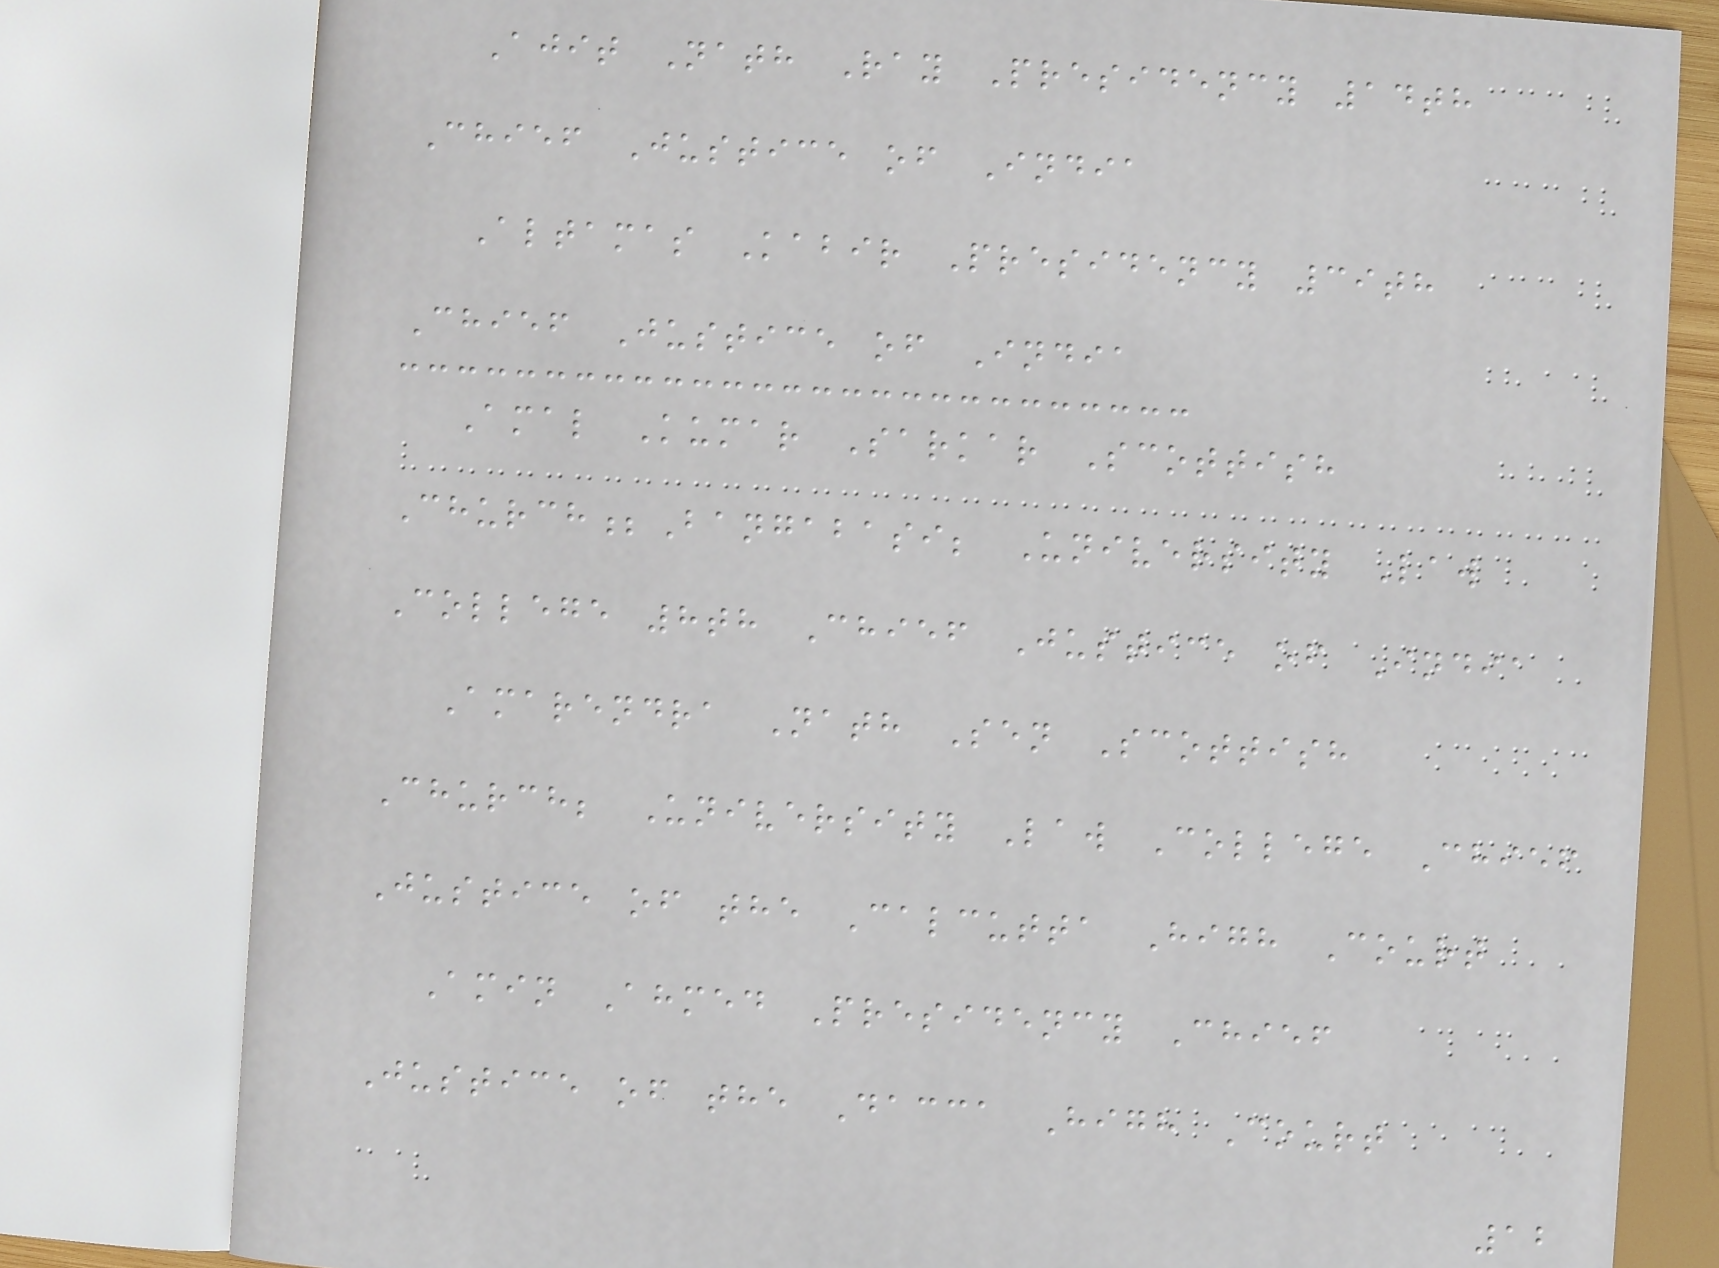Ajit Nath Ray Presidency 14th
Chief Justice of India
Altamas Kabir Presidency 39th
Chief Justice of India
Amal Kumar Sarkar Scottish
Church;Bangabasi; University Law
College 8th Chief Justice of India
Amarendra Nath Sen Scottish
Church; University Law College Chief
Justice of the Calcutta High Court
Amin Ahmed Presidency Chief
Justice of the Dacca High Court
12
